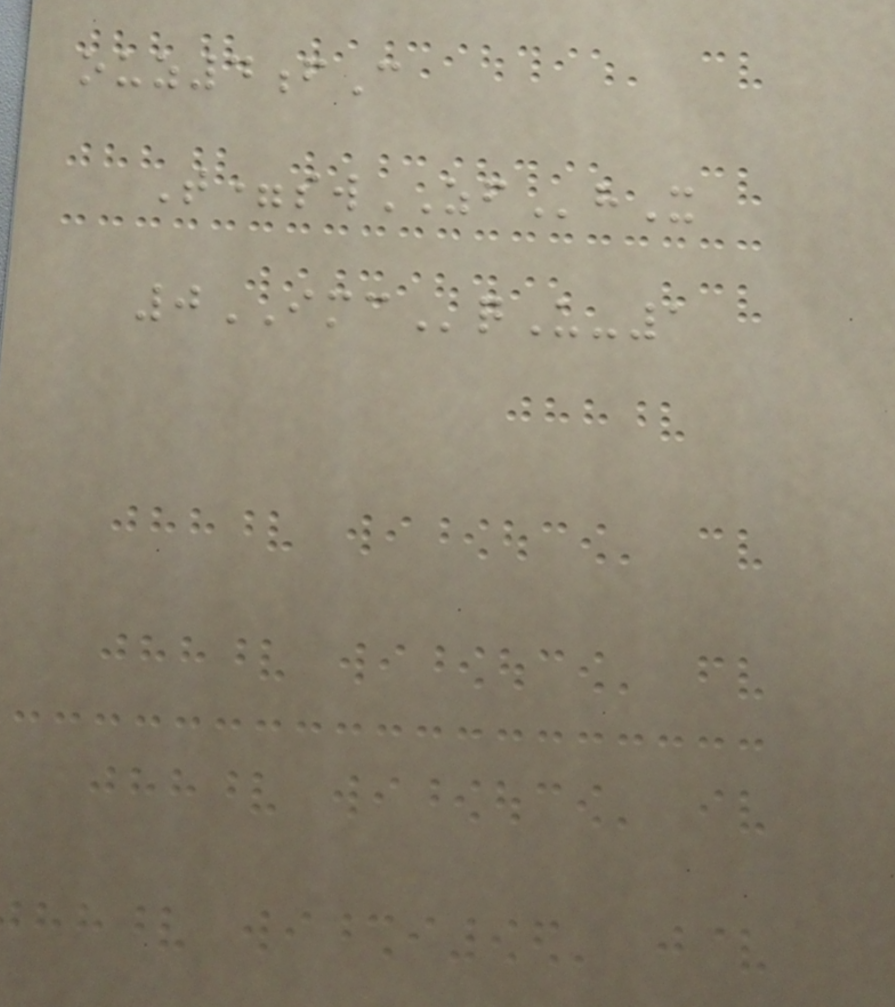ouz4fC
T=swZFhX
0IMCqU-1
